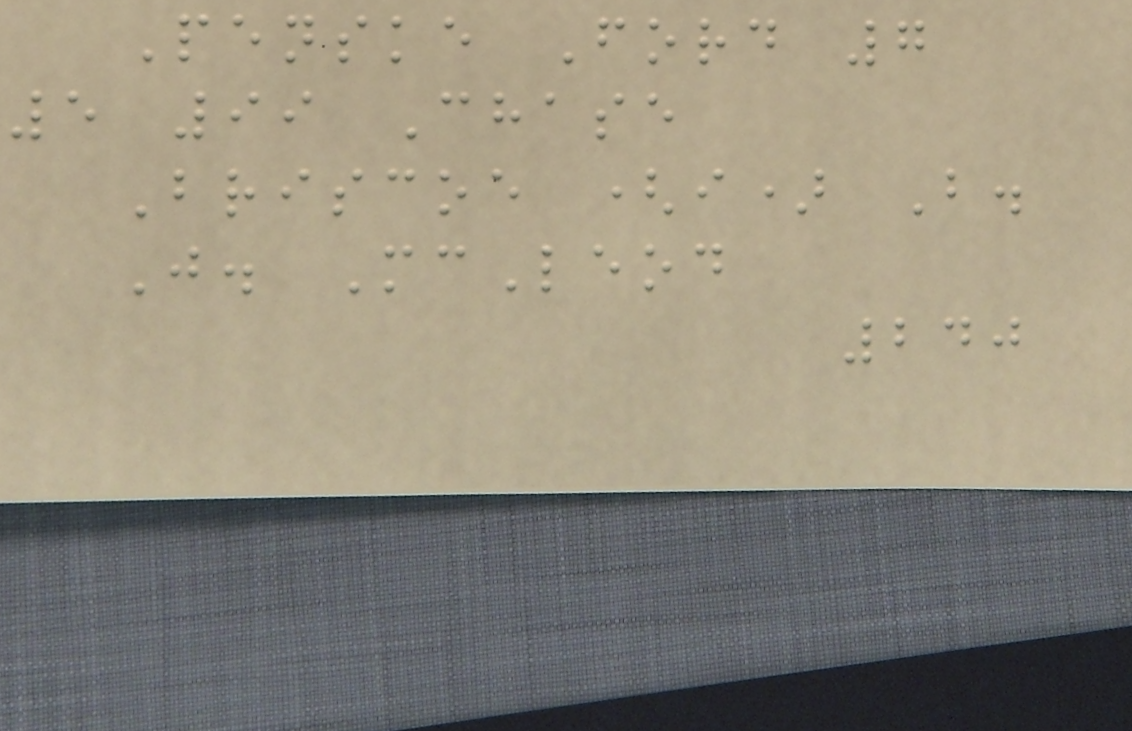Penske Ford 7
5 99 Chase
Briscoe (i) B.
J. McLeod
240
